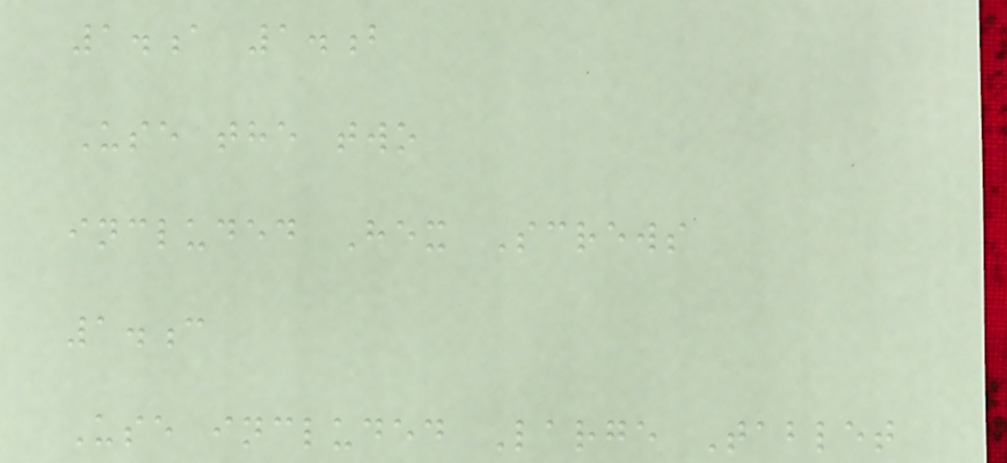1.a 1.b
Use the two
included Hex Screws
1.c
Use included Large Tablet
